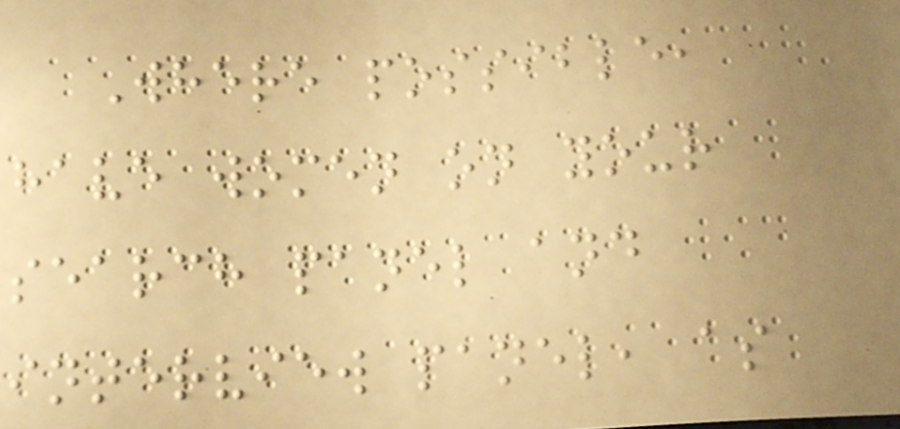Where possible,
have women on your
search panel and
interview panel, as
